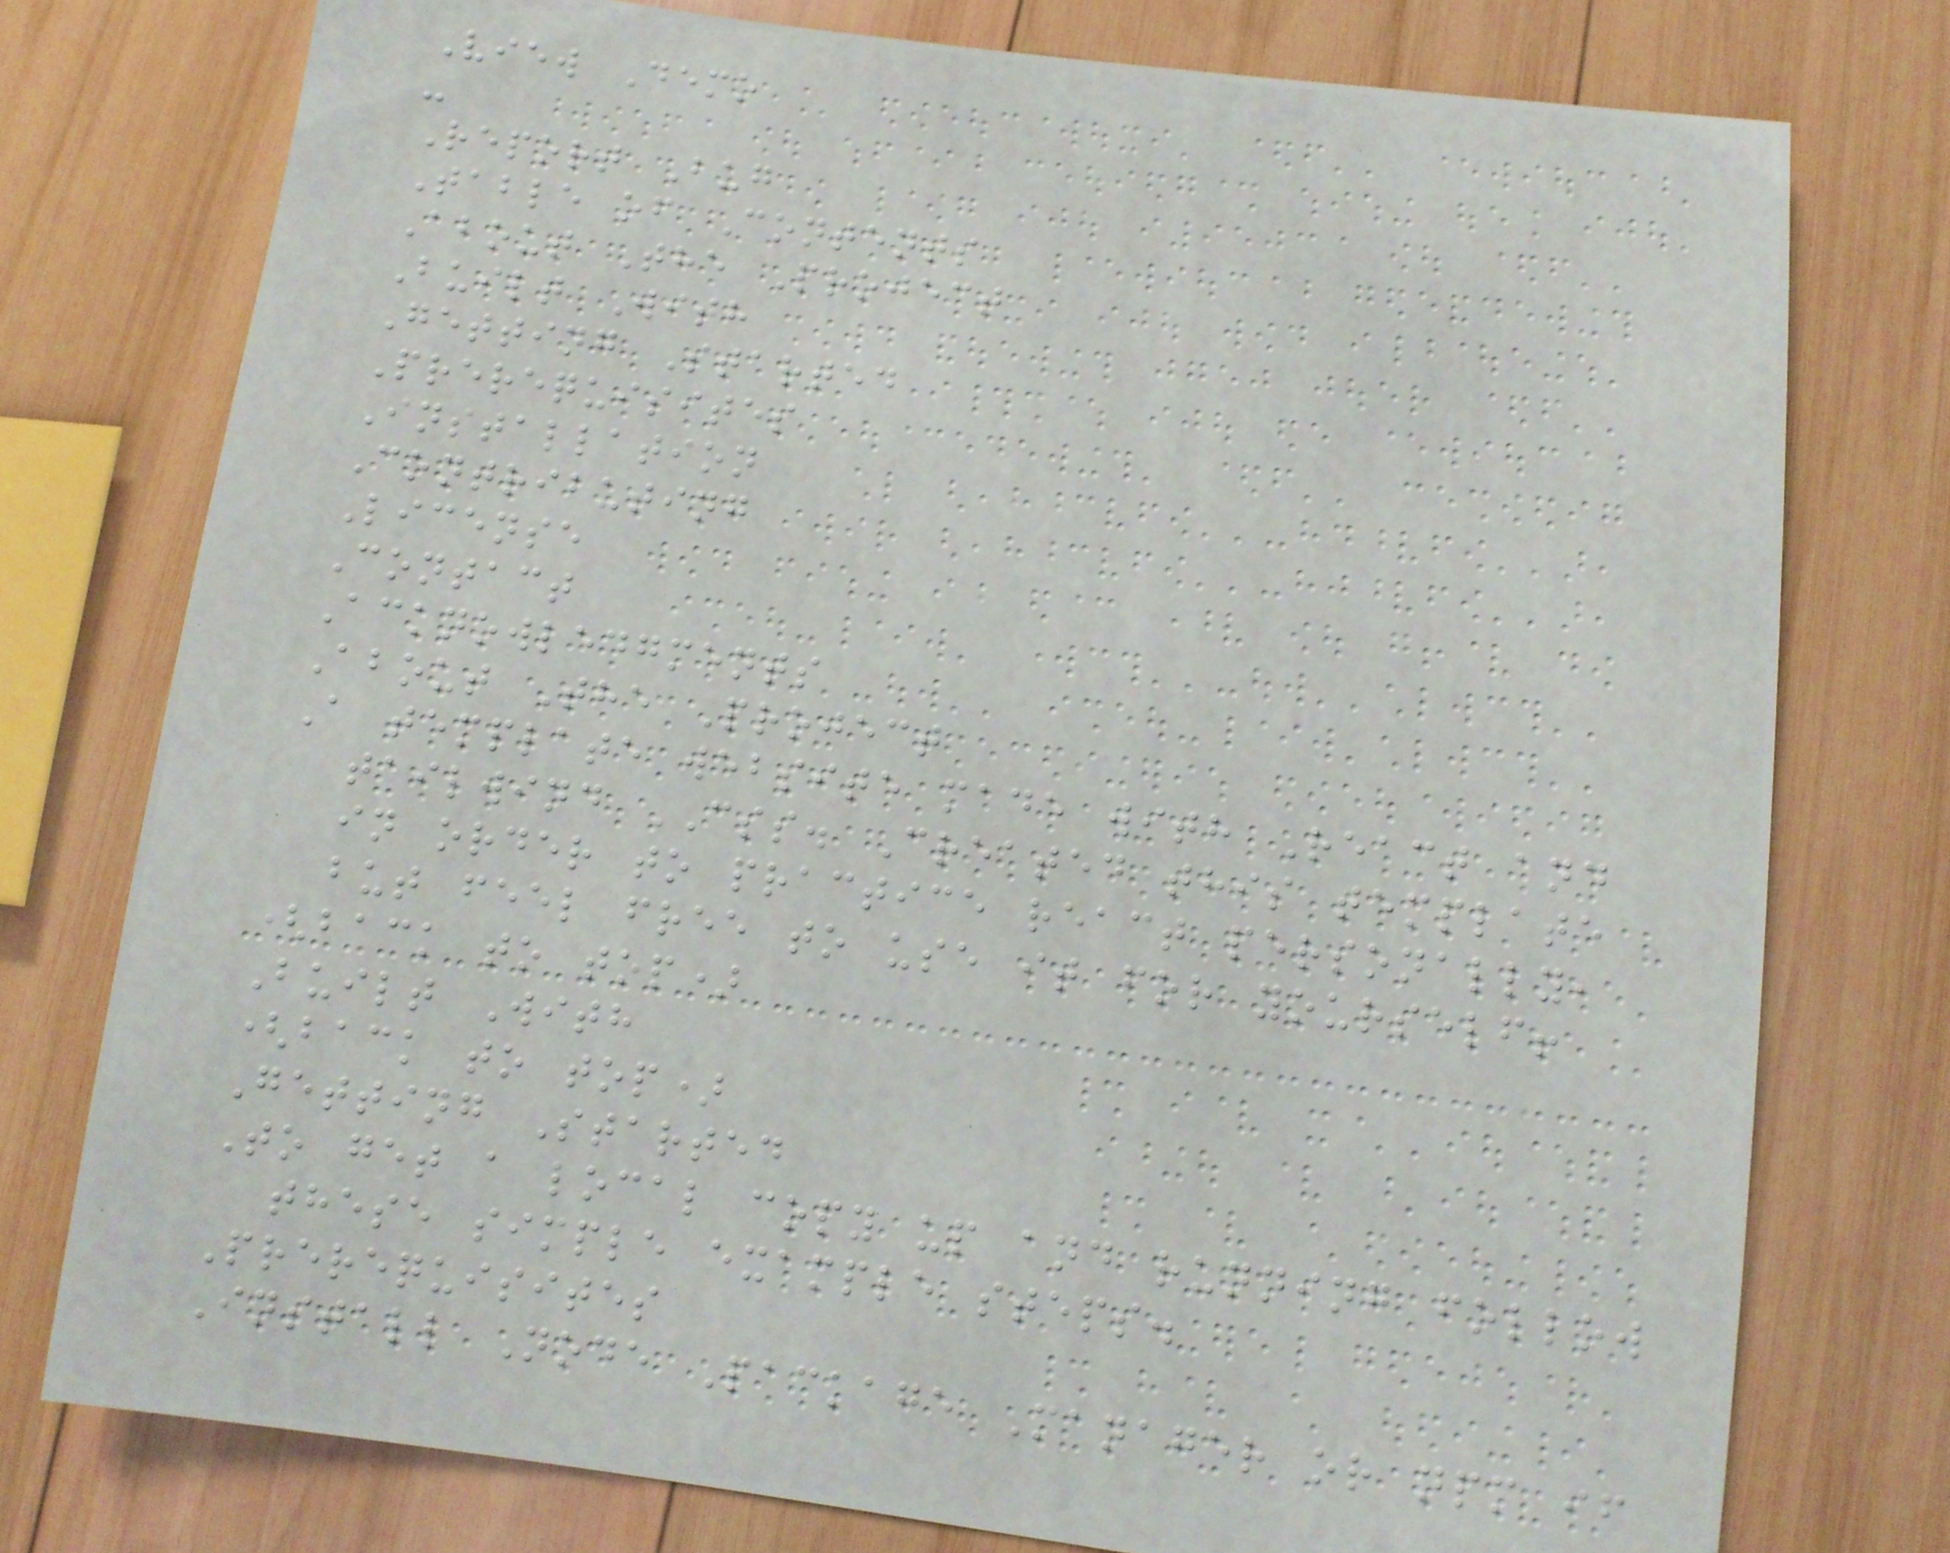View Demo
-
Report Bug
Table of Contents
About The Project
Built With
Getting Started
Prerequisites
Installation
Contributing
License
Contact
Acknowledgments
About The Project
A template website made with React and
tailwind CSS. Created this template
in order to practice react personally,
but feel free to use it for yourself!
(back to top)
Built With
(back to top)
Getting Started
To get a local copy up and running follow
these simple example steps.
Prerequisites
Install Node Package Manager or npm if
